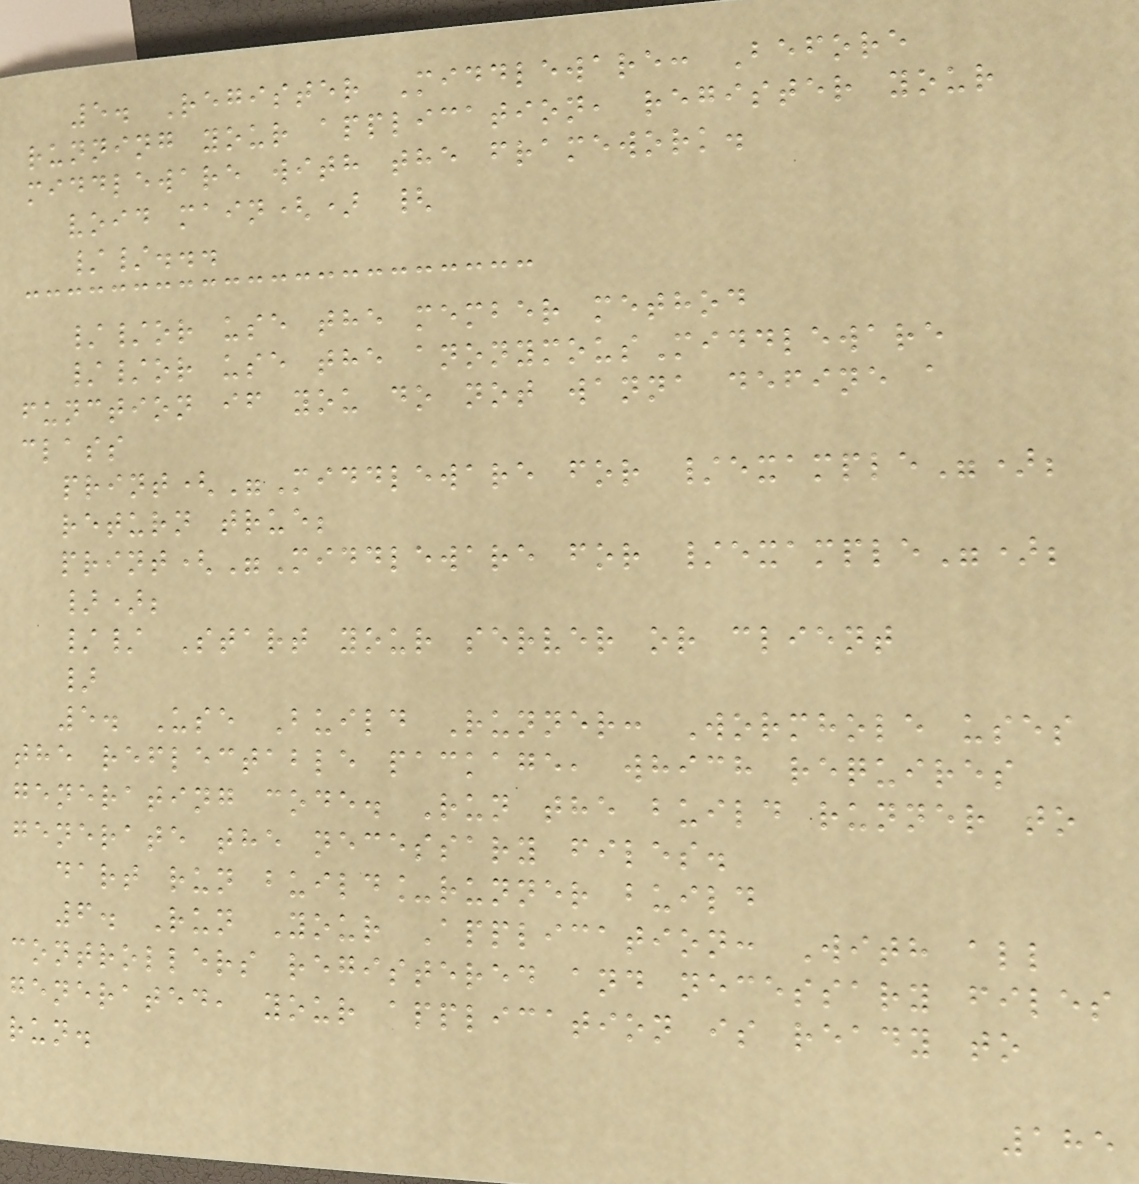5. Register Middleware: Before
running your application, register your
middleware with the framework.
void main() {
//...
//or use the member method
//or use the anonymousMiddleware
function if you do not wanna define a
class
print("Middleware for /example");
return true;
print("Middleware for /example");
});
// Start your server or client
}
5. Use Build Runner: Wormhole uses
the reflectable package, which requires
generating code. Run the build runner to
generate the necessary files.
dart run build_runner build
6. Run Your Application: With all
controllers registered and necessary files
generated, your application is ready to
run.
185
